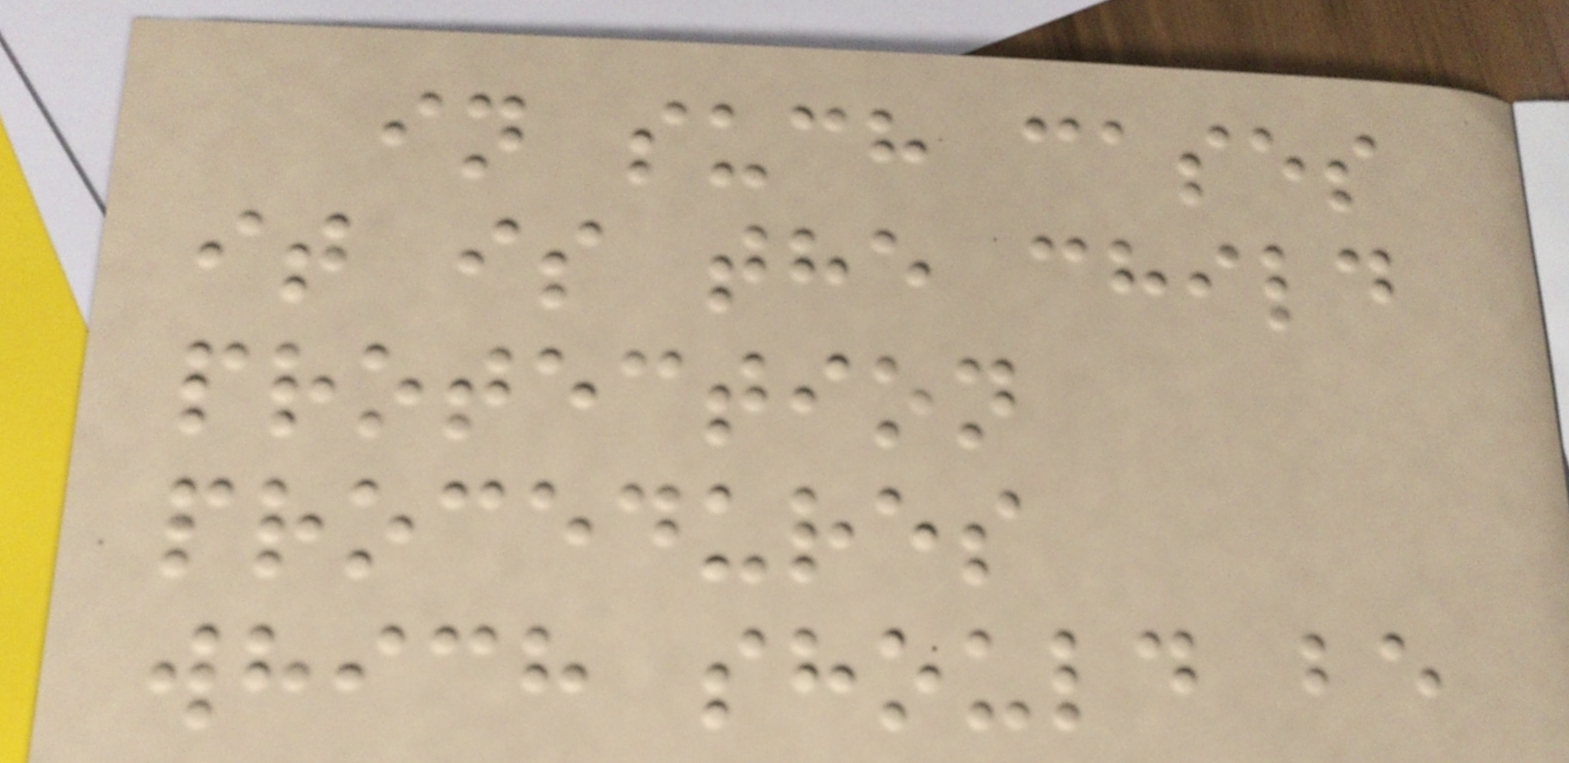in such cases
it is the child
protection
procedures
which should be
